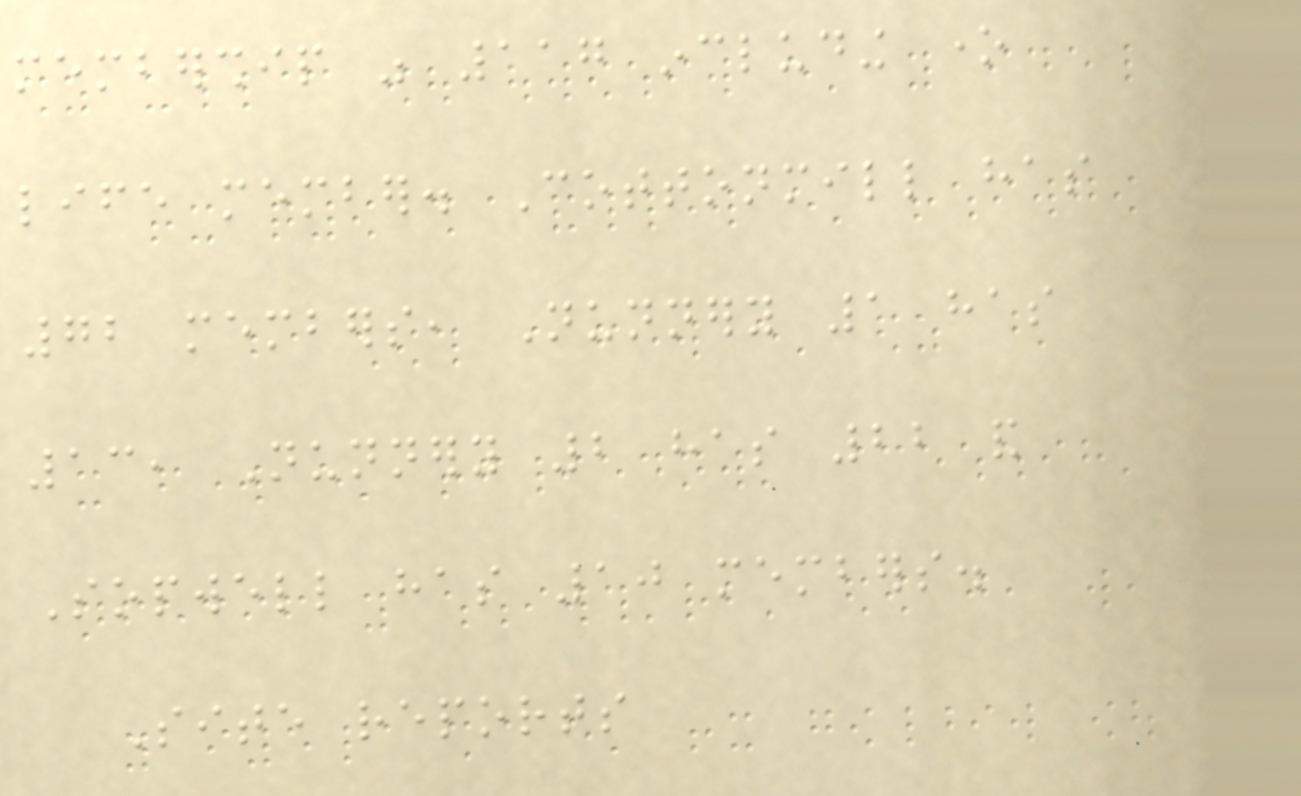membership was 117 including one
life member. Cottonmill has
72 members, Nunnery 1 has
13, Nunnery 2 has 22 and
Sopwell has 10 members.
Site reports
